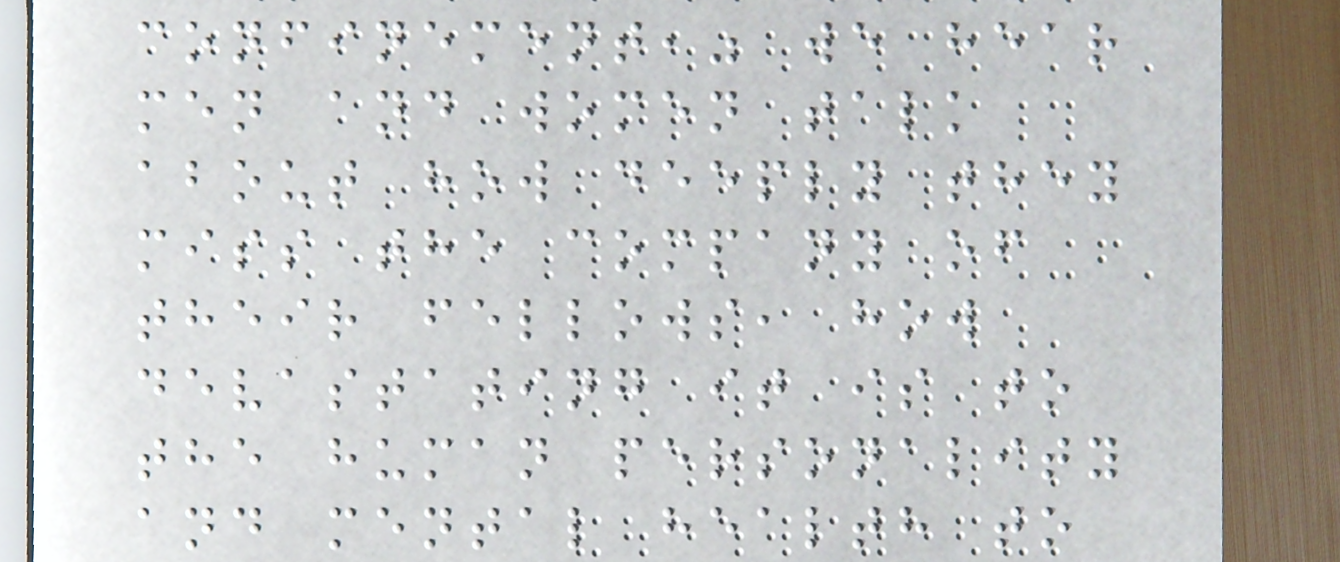confinement," we hear
men and women talk
about how deeply they
miss the company of
their fellows, how
devastating it is to
the human personality
and mental health to
